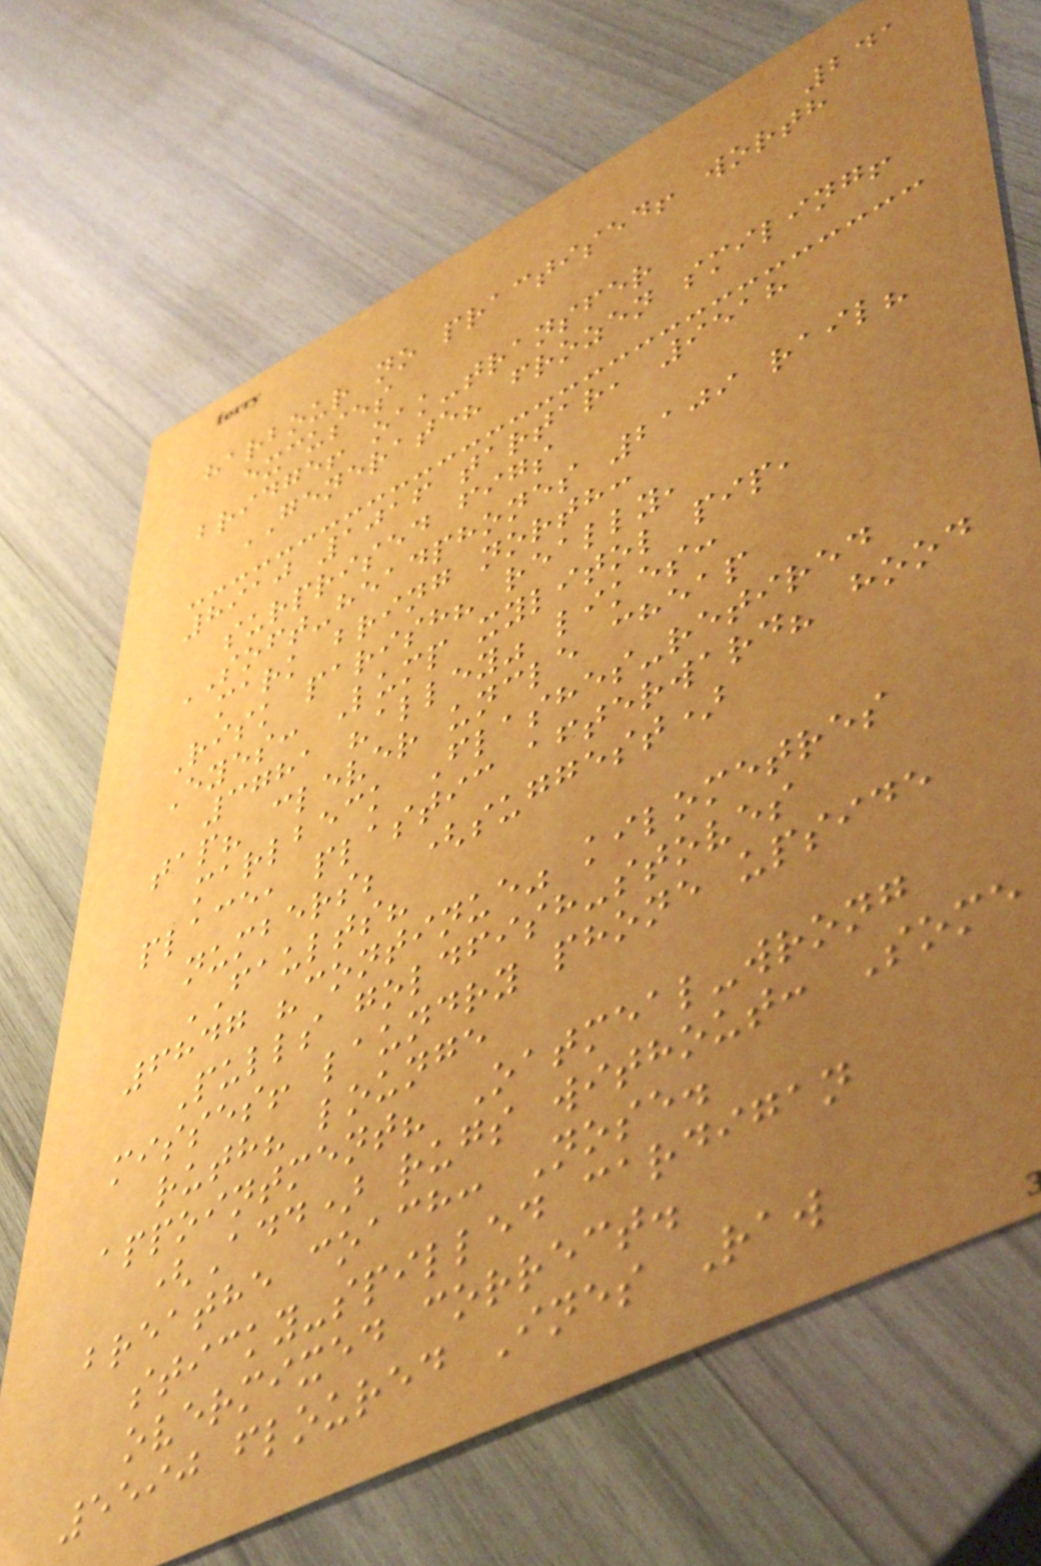241
harbour no practised! worth
excuses
bridge! oak-transfer
GENERATE? frozen smiling!
8910 1016 tartar, 9518
surprised figs
SOFT-headphones 2109 rail?
mark bring north:
Risk parish? really,
Eyes: Lump xylitol pip,
3781 "alley" likes:
tap? clever uncle cheap
marlbeck Flashes-retired
place, plastic afterward? hood
numbers; (suggest)
FAULTS?
6847 "continue" kilometres
Pulls goldfish-stoves
misses! laundry phone upside
ruth? lounge
appointment? Oatmeal-wrong
(Add) rugs without: Some
breathe coach: Nose.
sticky-spilled cardigan
overmixed correct.
5590 floured Ines Raw
